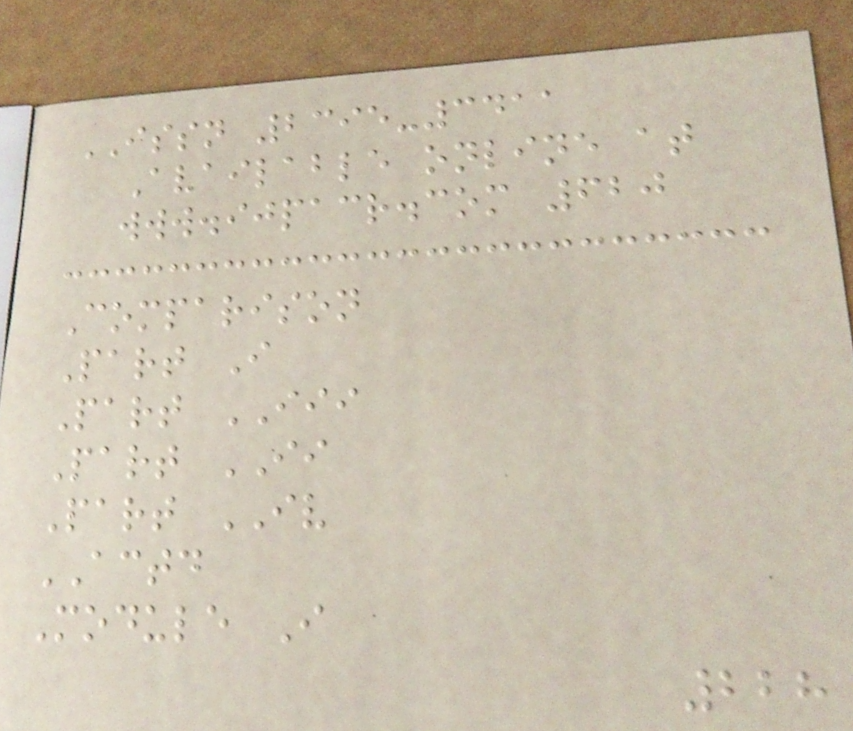ISSN 2395-3411
Available online at
www.ijpacr.com 620
Comparison
Part I
Part III
Part II
Part IV
ACTD
Module I
228
